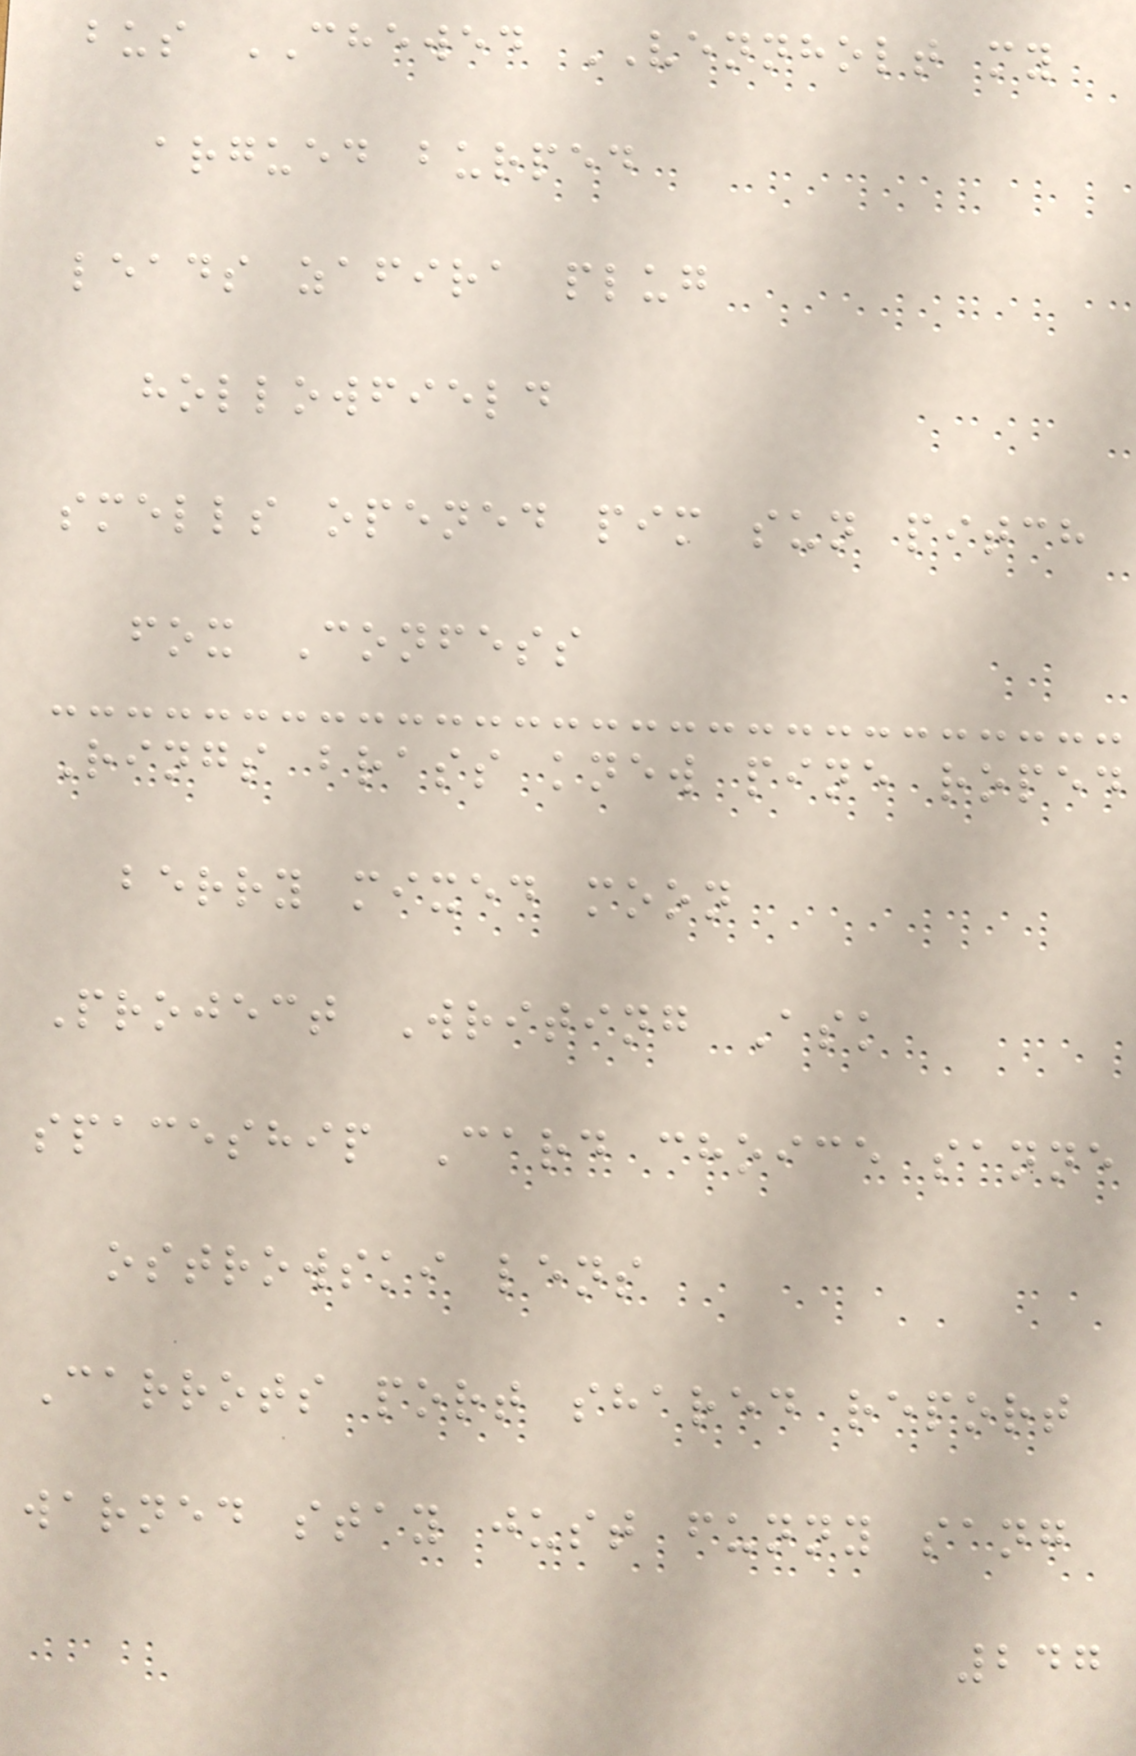bus CHEWED VENNHOLT my
argued burped
leads zafira plug
hollowfield
smells opened pim sun pitch
fox Confess
Rings brass knew pine roped
berry mixed moon
Project Writing Ask
spaceship Card choice sanne
ostrowski lens
Carrots port shared report
warned stay just funny sang
247
